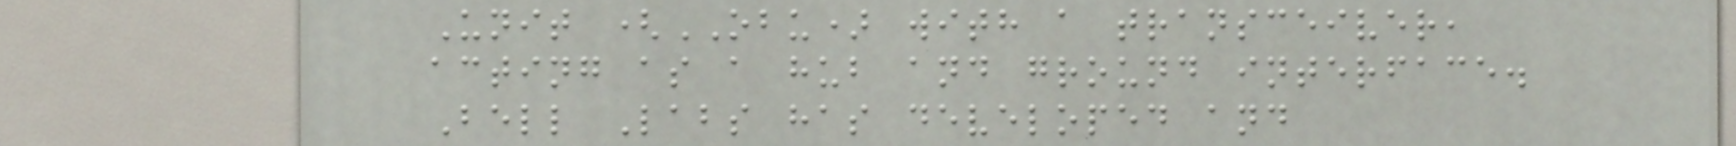Unit (OBU) with a transceiver,
acting as a hub and ground interface.
Bell Labs has developed and
